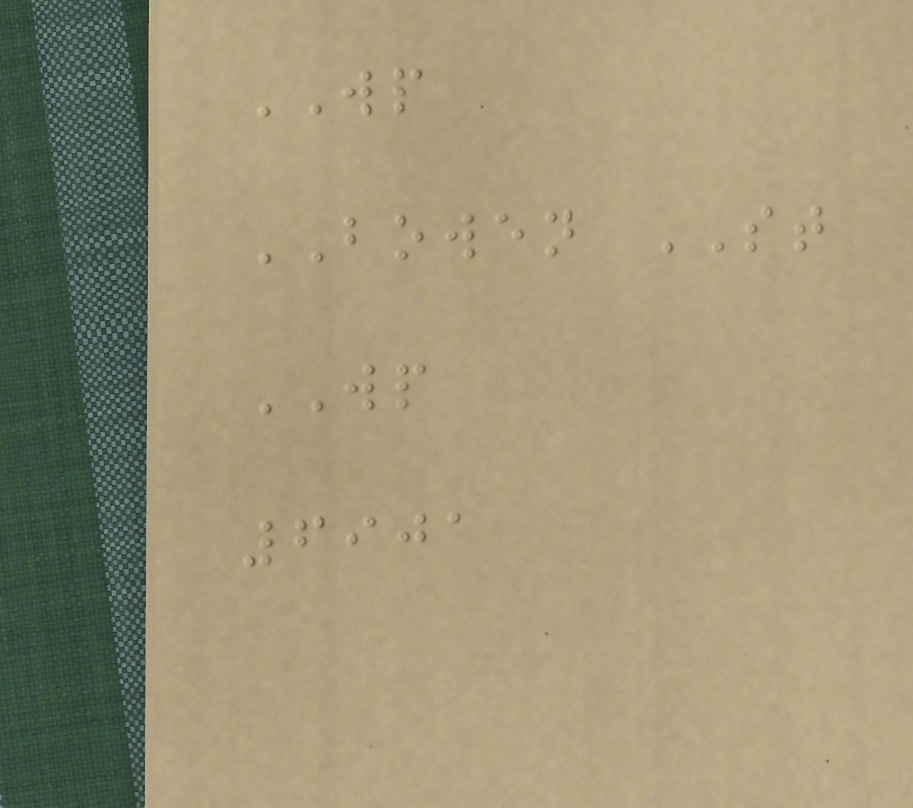WP
BOWEN ST
WP
6901
